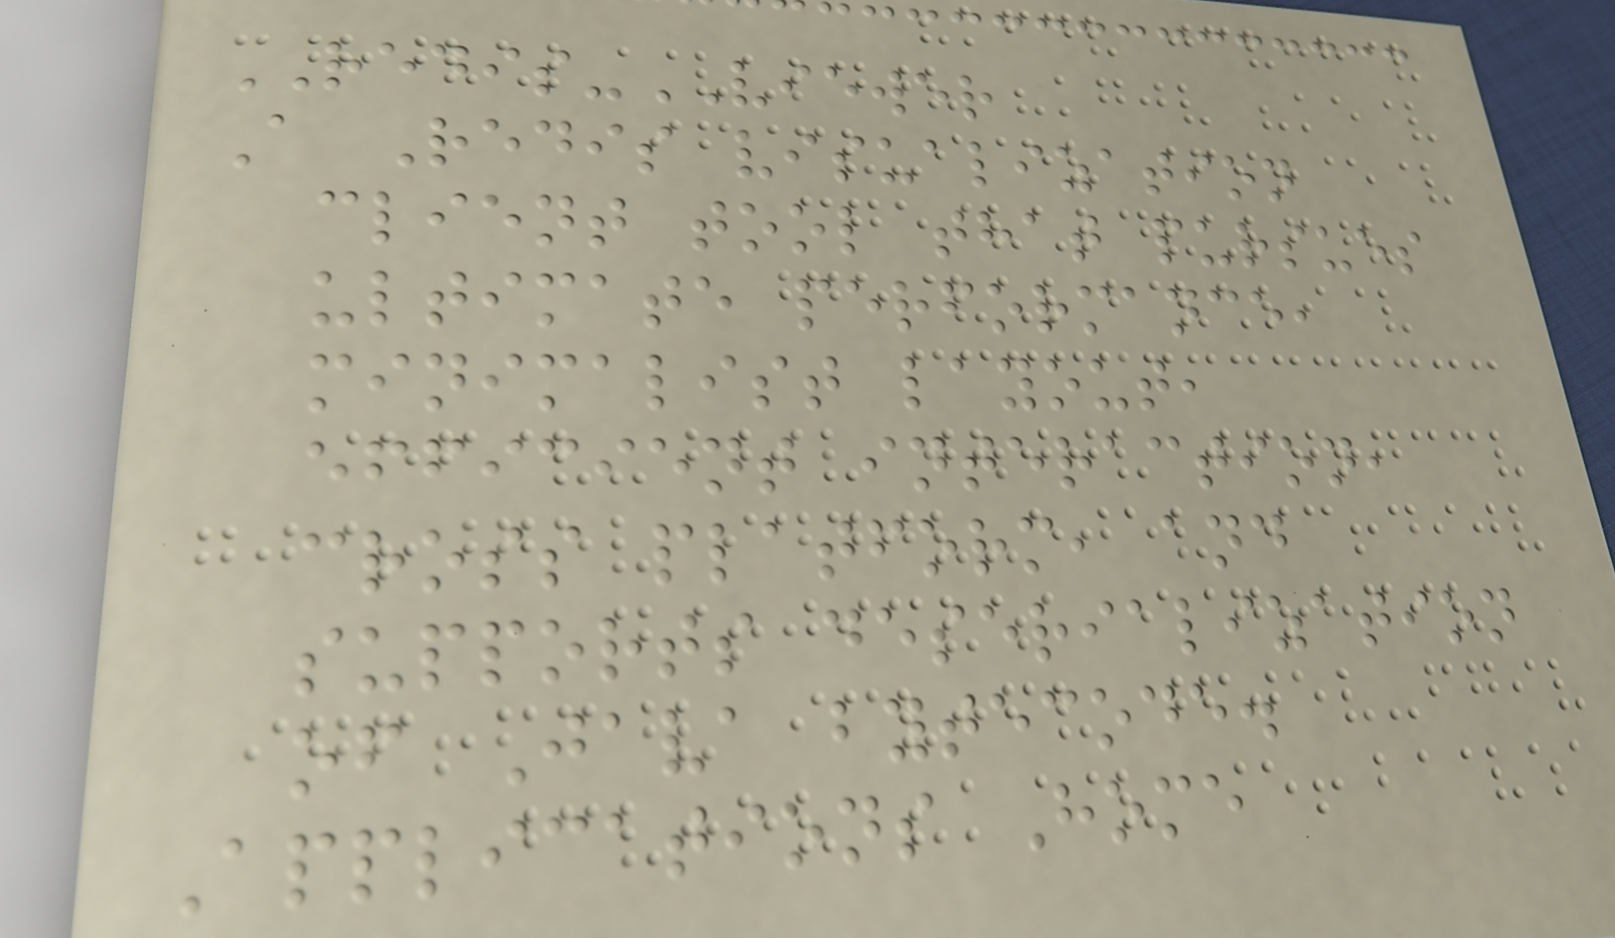REDIS-VIEWER
A Redis visualization
client tool that pursues
ultimate performance,
minimalist layout,
efficient interaction,
cross platform, and
supports deserialization
of Java bytecode.
Applications Home
